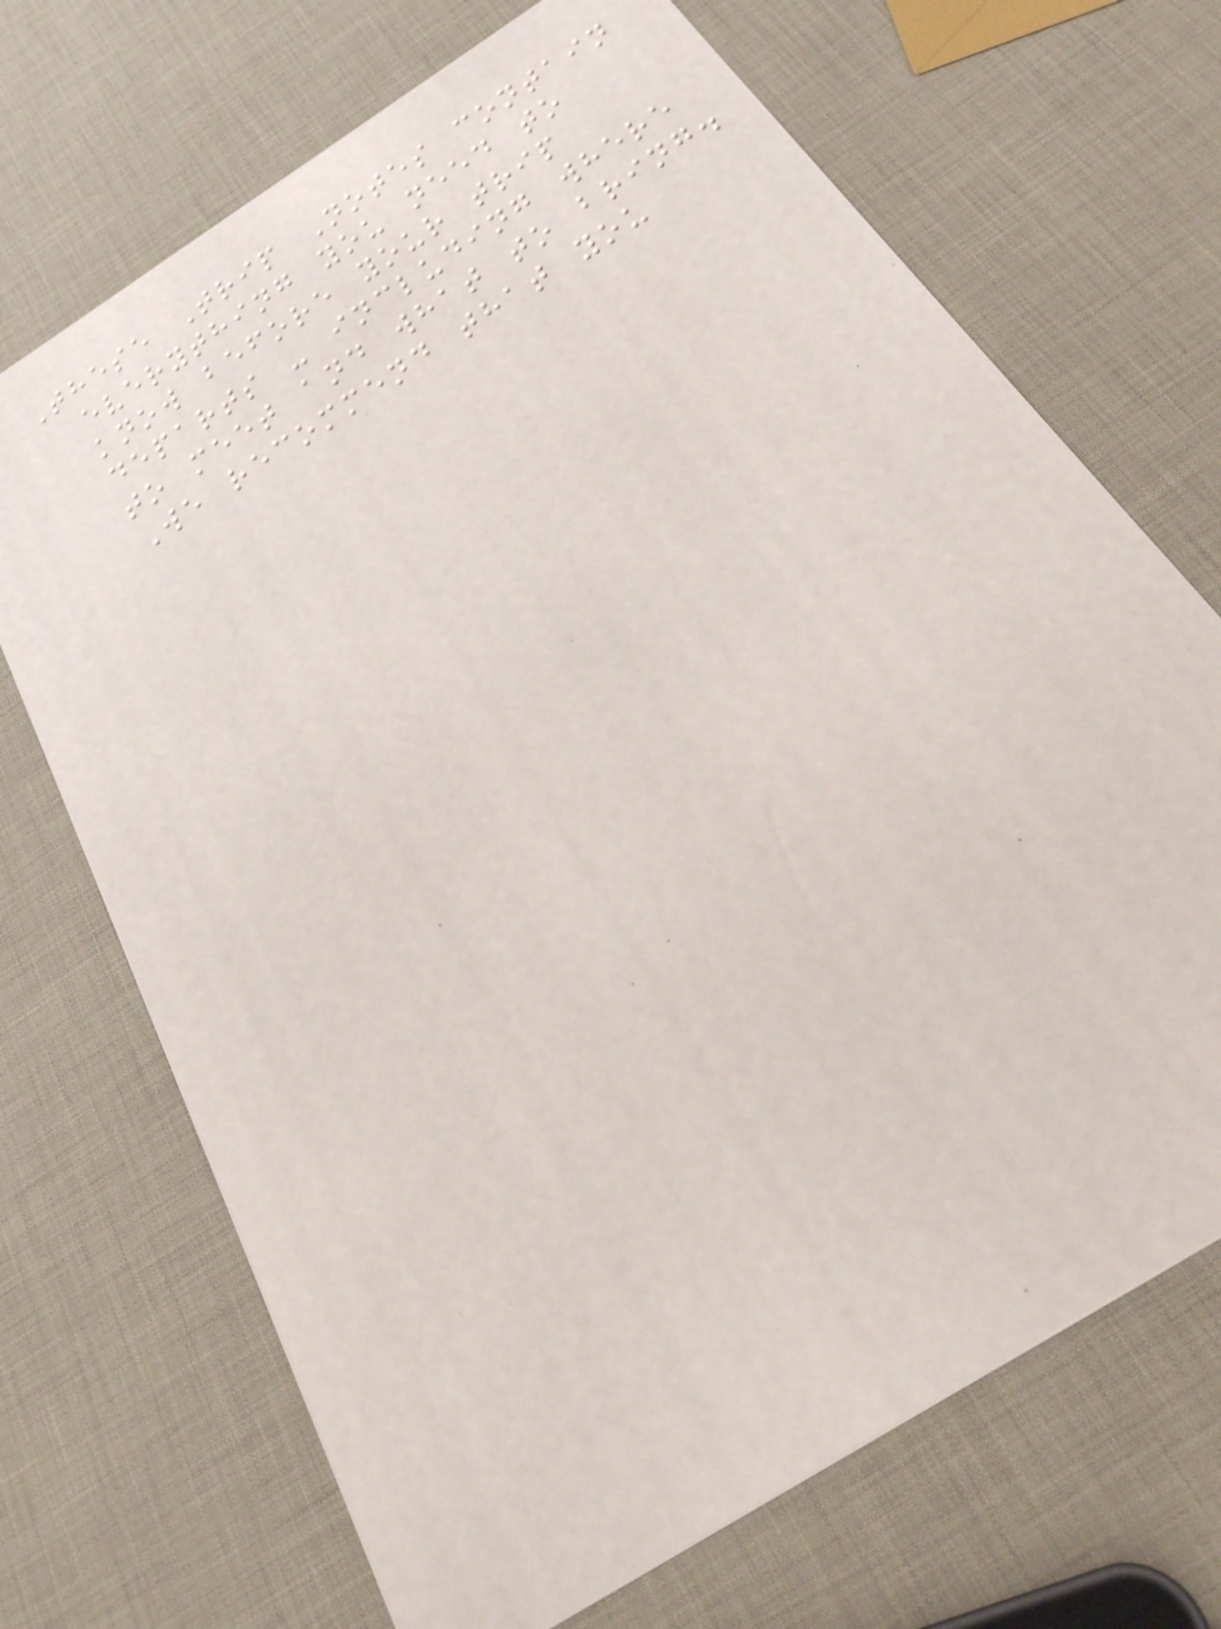These Trip Notes contain
everything you need to
know before your trip
departs - including where
to meet and what to bring.
We recommend that you
